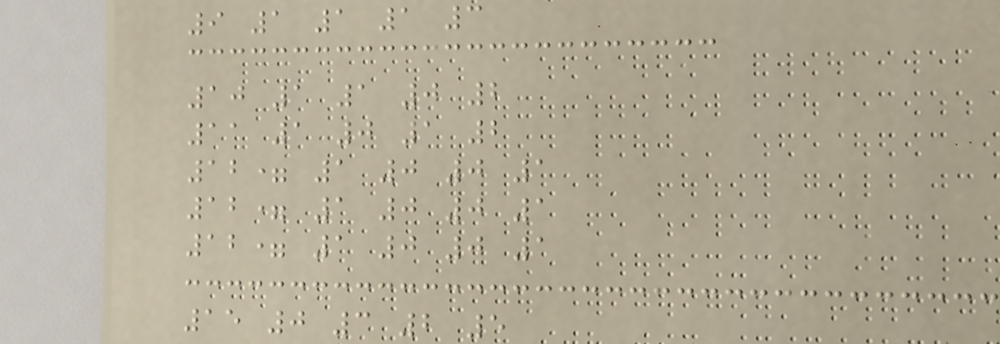9 1 1 1 3
10 1 1 0 2
11 1 0 1 2
12= 1 0 0 1
12= 1 0 0 1
12= 1 0 0 1
15 0 3 2 5
